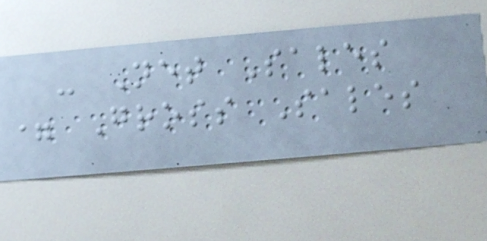- Net Sales
= Gross Sales
